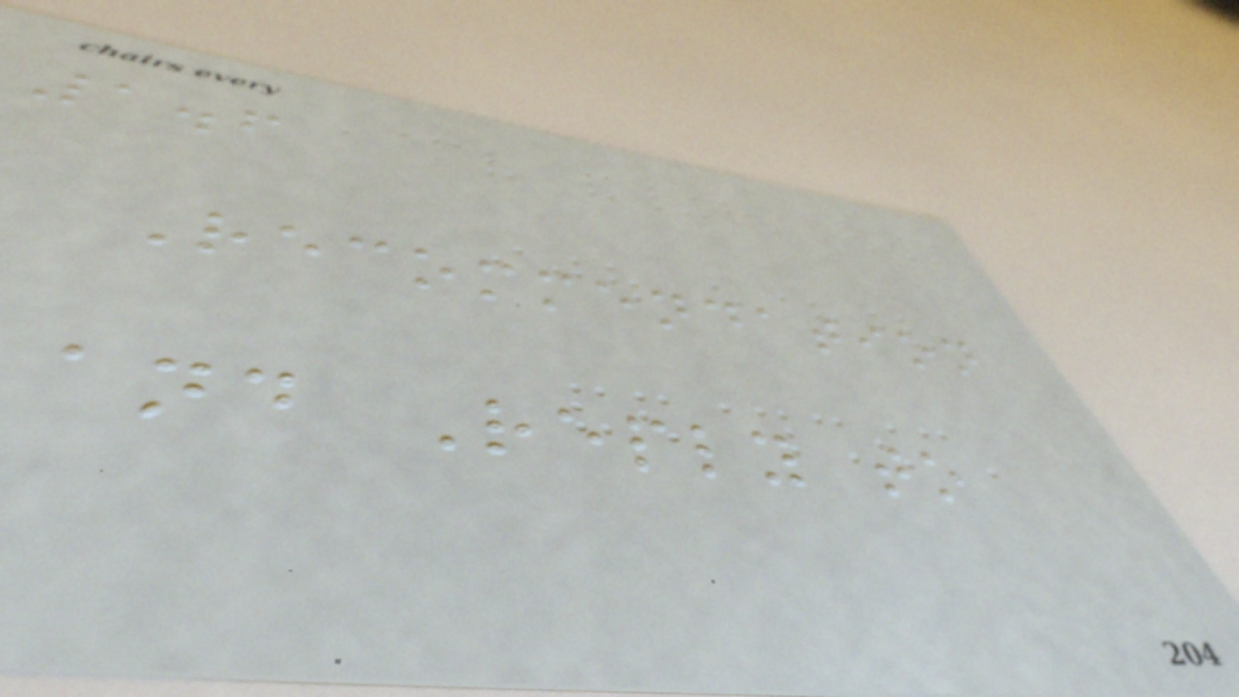1.6
Recommendation
and Reply to
